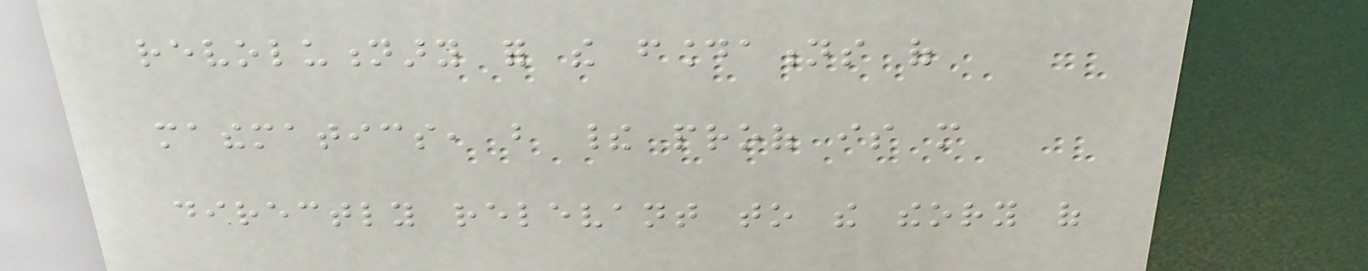revolutionary for the foundations of
mathematics, but their proof is more
directly relevant to the theory of
